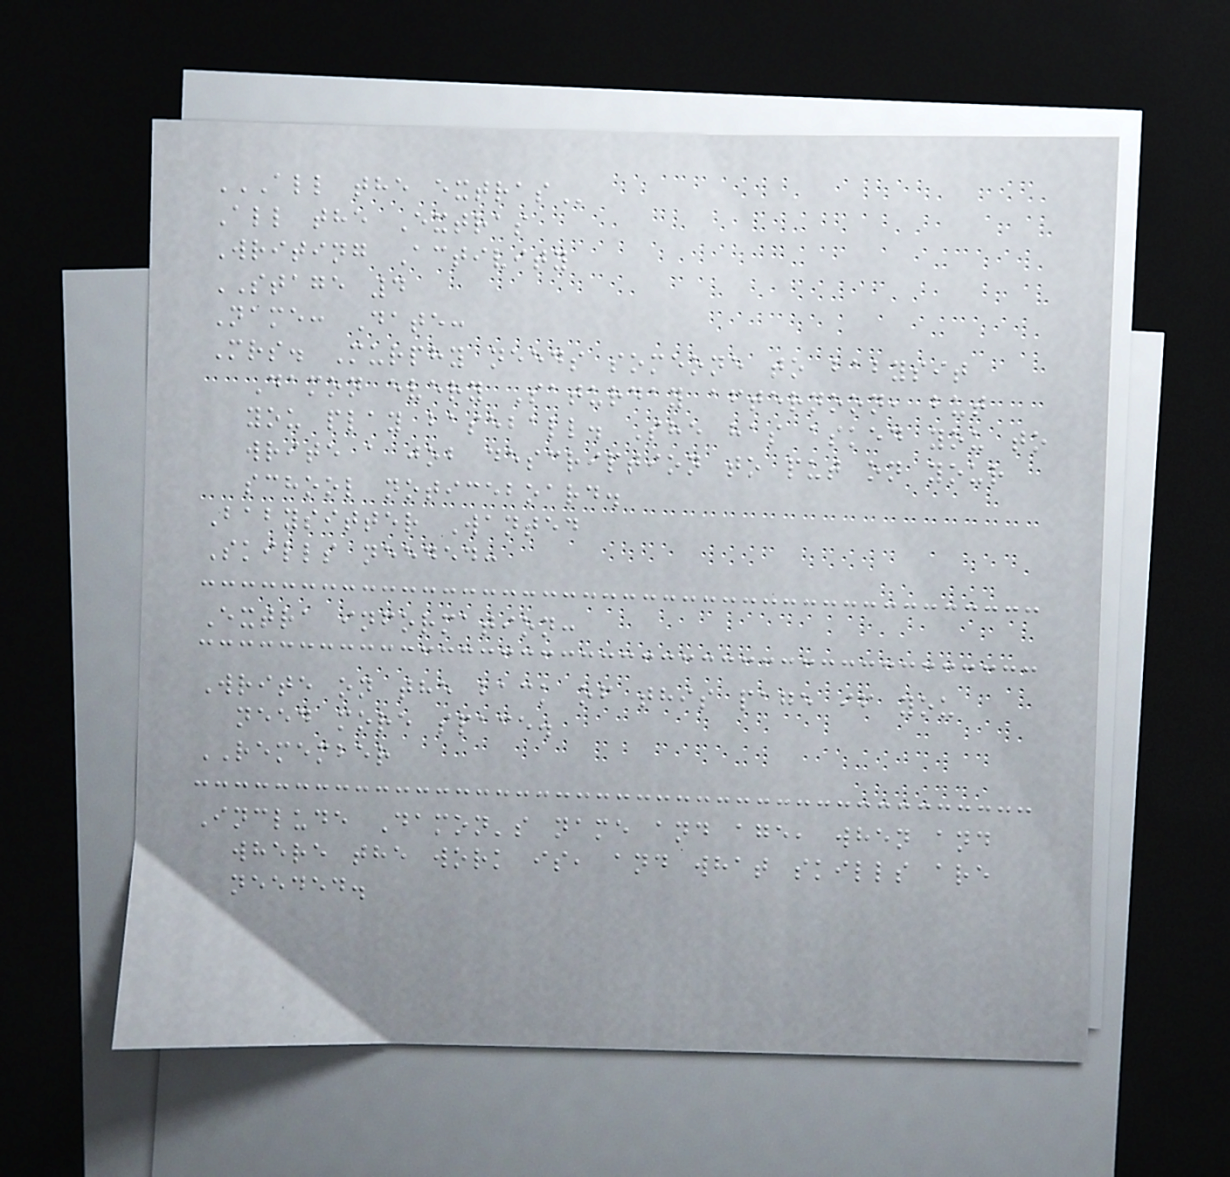ALL THE EXTRAS
All the Extras
Writing Activity
STAGE 4
Name: Date:
Mrs. Murphy needs someone to babysit
Damon every Saturday afternoon, but
you play baseball. She has asked you to
write a job description to put on your
school noticeboard.
Babysitter Wanted
Skills needed:
Extra information:
Write on the back of this page if you
need more space.
REMEMBER
Include Damon's name and age, when and
where the work is, and what skills are
needed.
